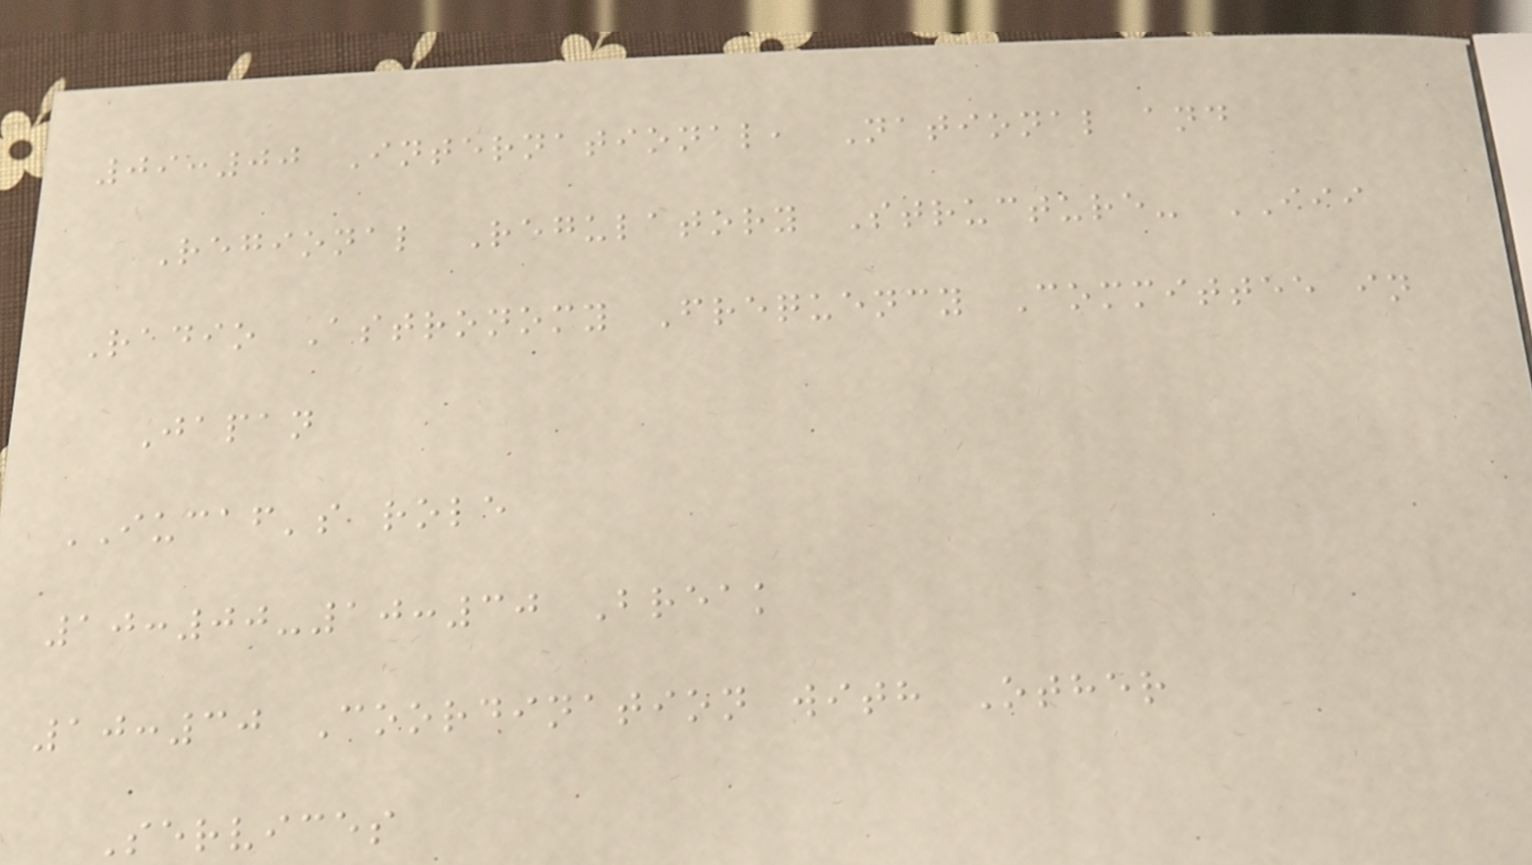09:00 International, National and
Regional Regulatory Structure- III
Radio Astronomy Frequency Committee in
Japan
IUCAF's role
10:00-10:30 Break
10:30 Coordination with Other
Services
